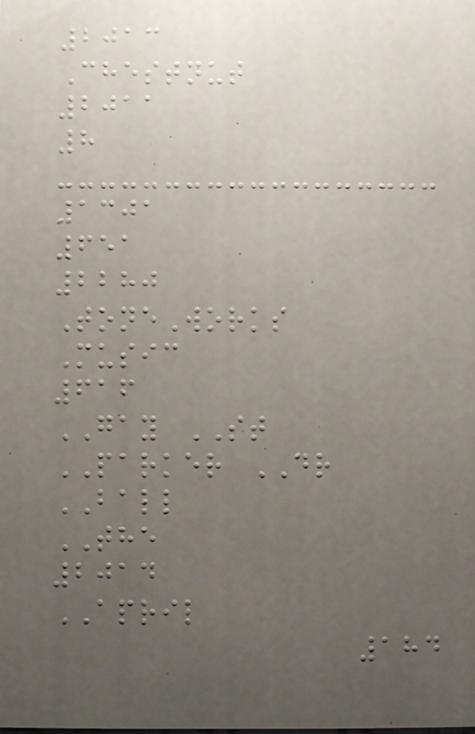2013
Chestnut
2011
8
1301
651
2280
ToneWorks
Music
616
GAY ST
PARKER DR
BALL
THE
2014
APRIL
184
